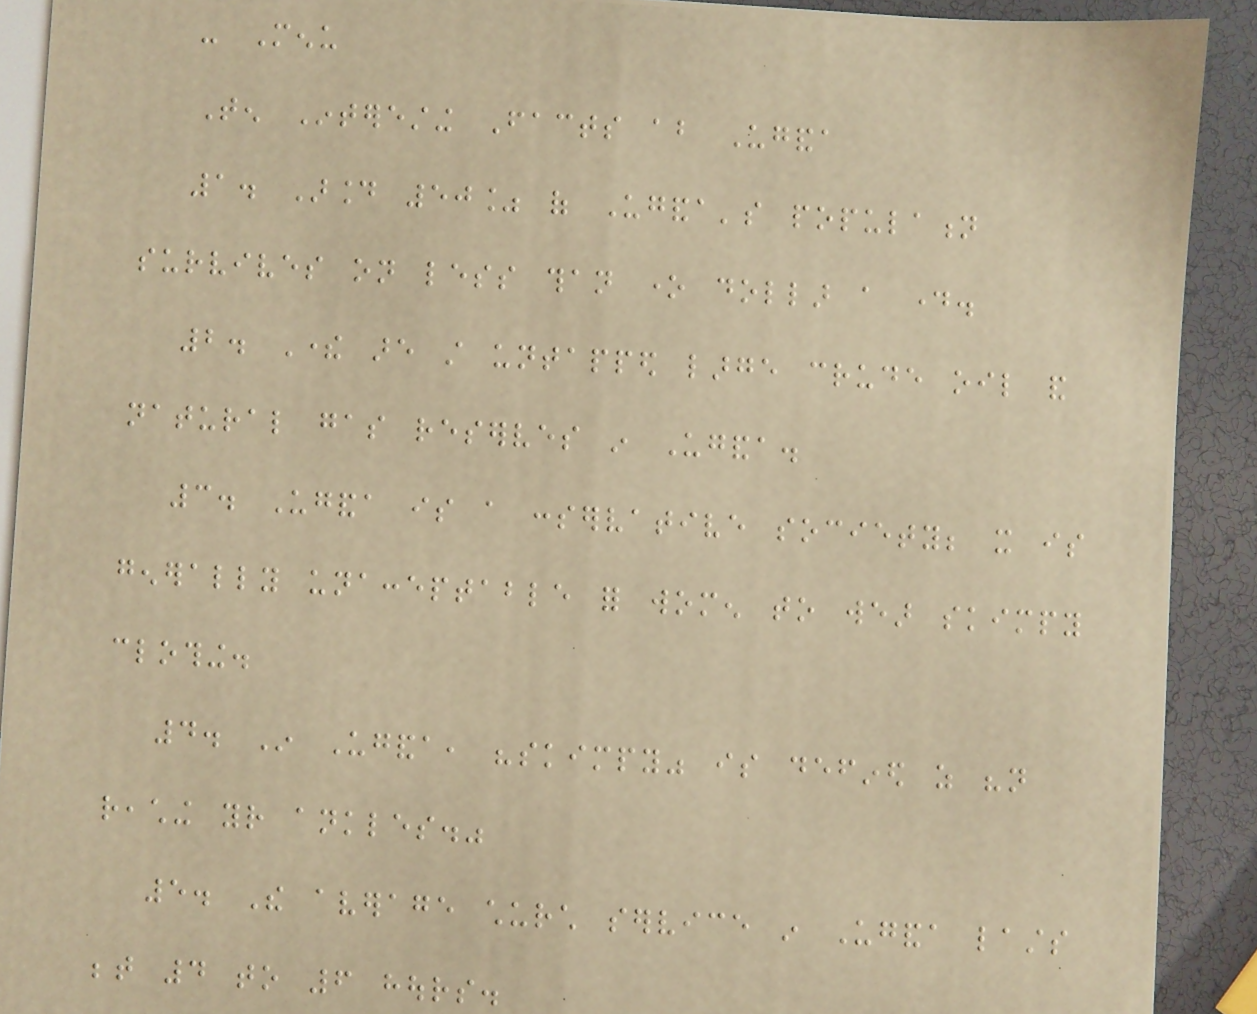- Menu
Ten Interesting Facts about Uganda
1. Around 50% of Uganda's population
survives on less than one dollar a day.
2. There are still untapped large crude oil and
natural gas reserves in Uganda.
3. Uganda is a conservative society; it is
generally unacceptable for women to wear skimpy
clothing.
4. In Uganda, "skimpy" is defined as "not
reaching your ankles."
5. The average church service in Uganda lasts
between 4 to 6 hours.
